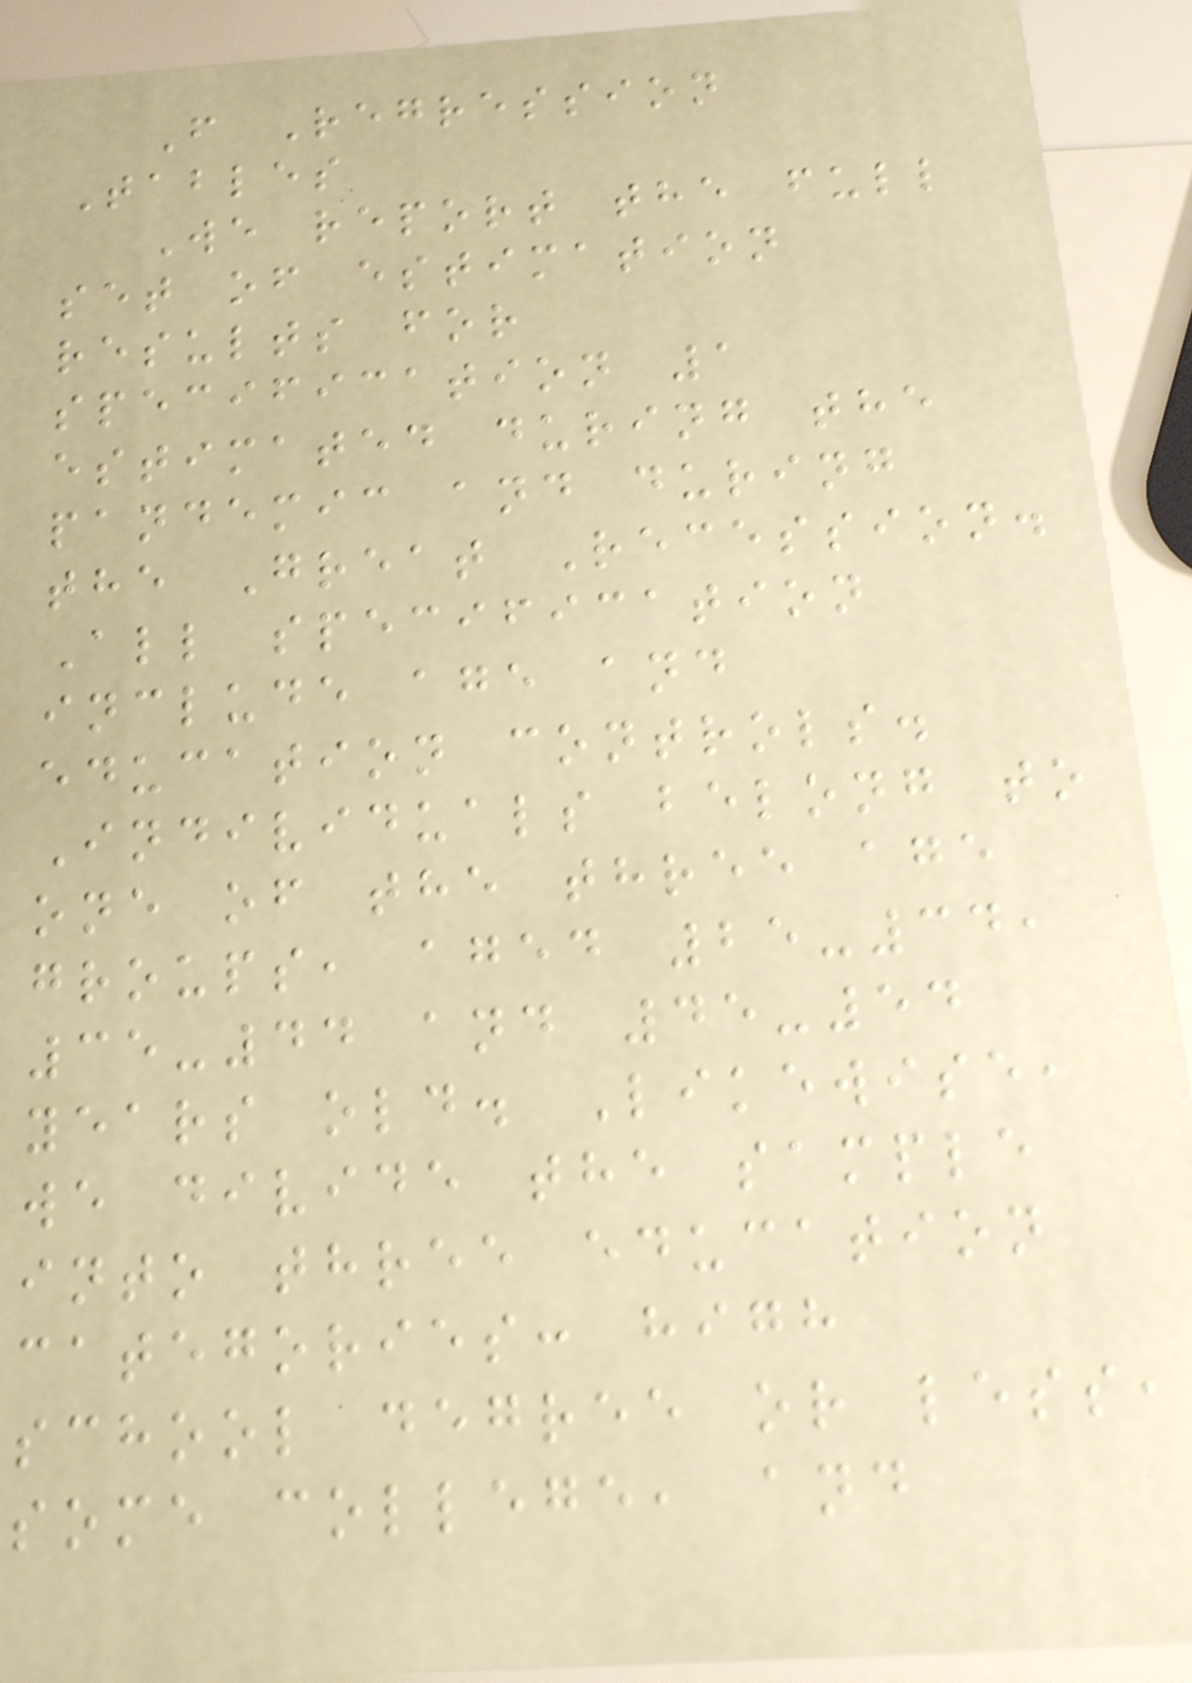F Regression
Tables
We report the full
set of estimation
results for
specification 1
estimated during the
pandemic and during
the Great Recession.
All specification
include age and
education controls.
Individuals belong to
one of the three age
groups, aged 25-34,
35-44 and 45-54
years old. Likewise,
we divide the sample
into three education
categories: high
school degree or less,
some college, and
